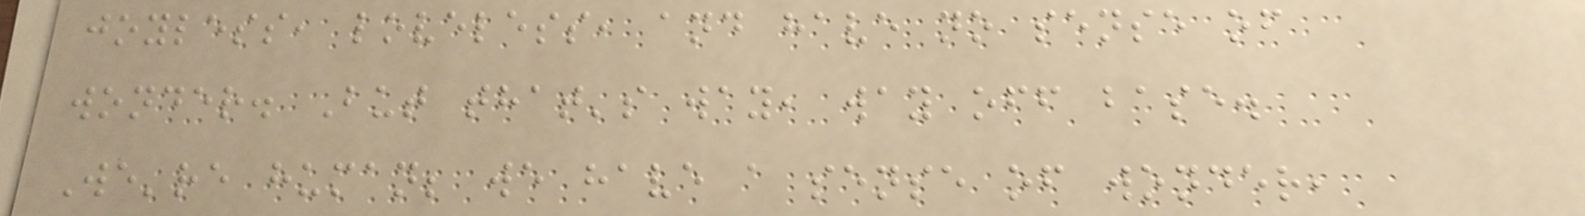joyless, loveless, and have no sense of
wonder. But that's way, way off base.
We're human; we have a sense of wonder,
